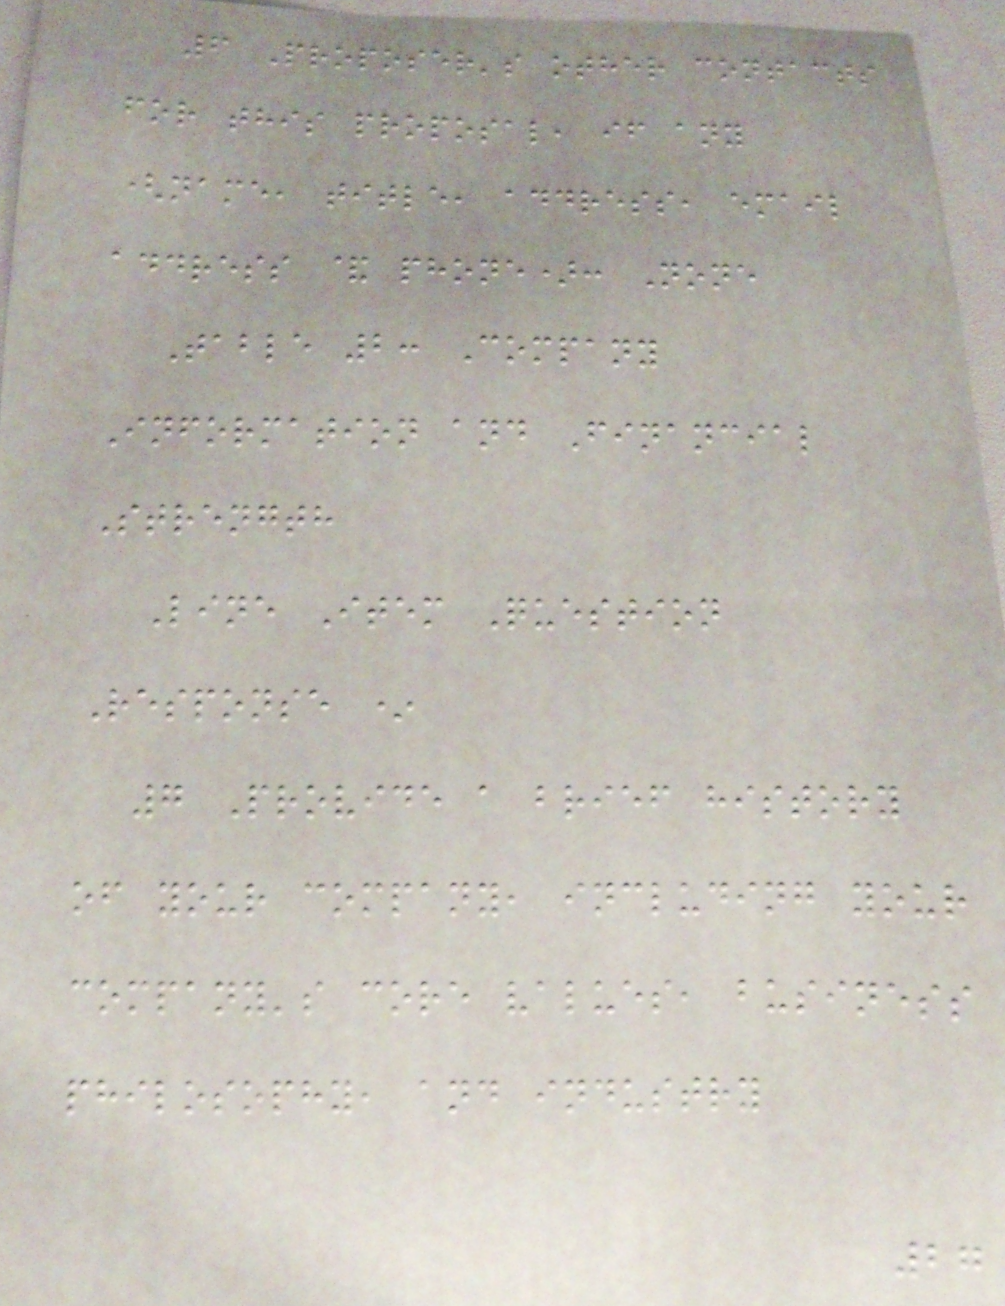6 Proposer's other contacts
for this proposal, if any
(name, title, address, email
address & phone): None
Table 2: Company
Information and Financial
Strength
Line Item Question
Response *
7 Provide a brief history
of your company, including your
company's core values, business
philosophy, and industry
27
